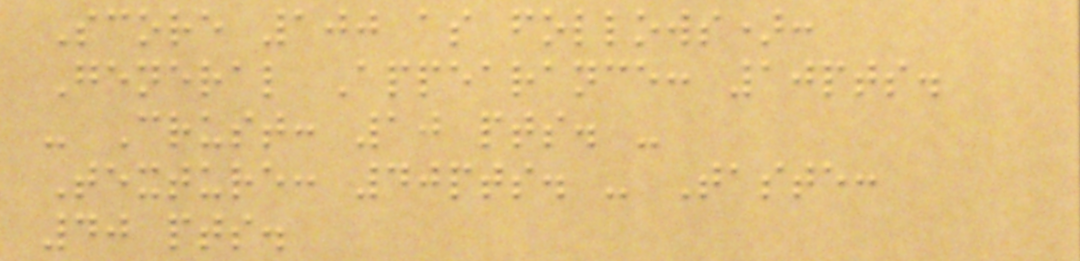Score 100 as follows):
General Appearance: 10pts.
- Crust: 10 pts. -
Texture: 40pts. - Taste:
40 pts.
